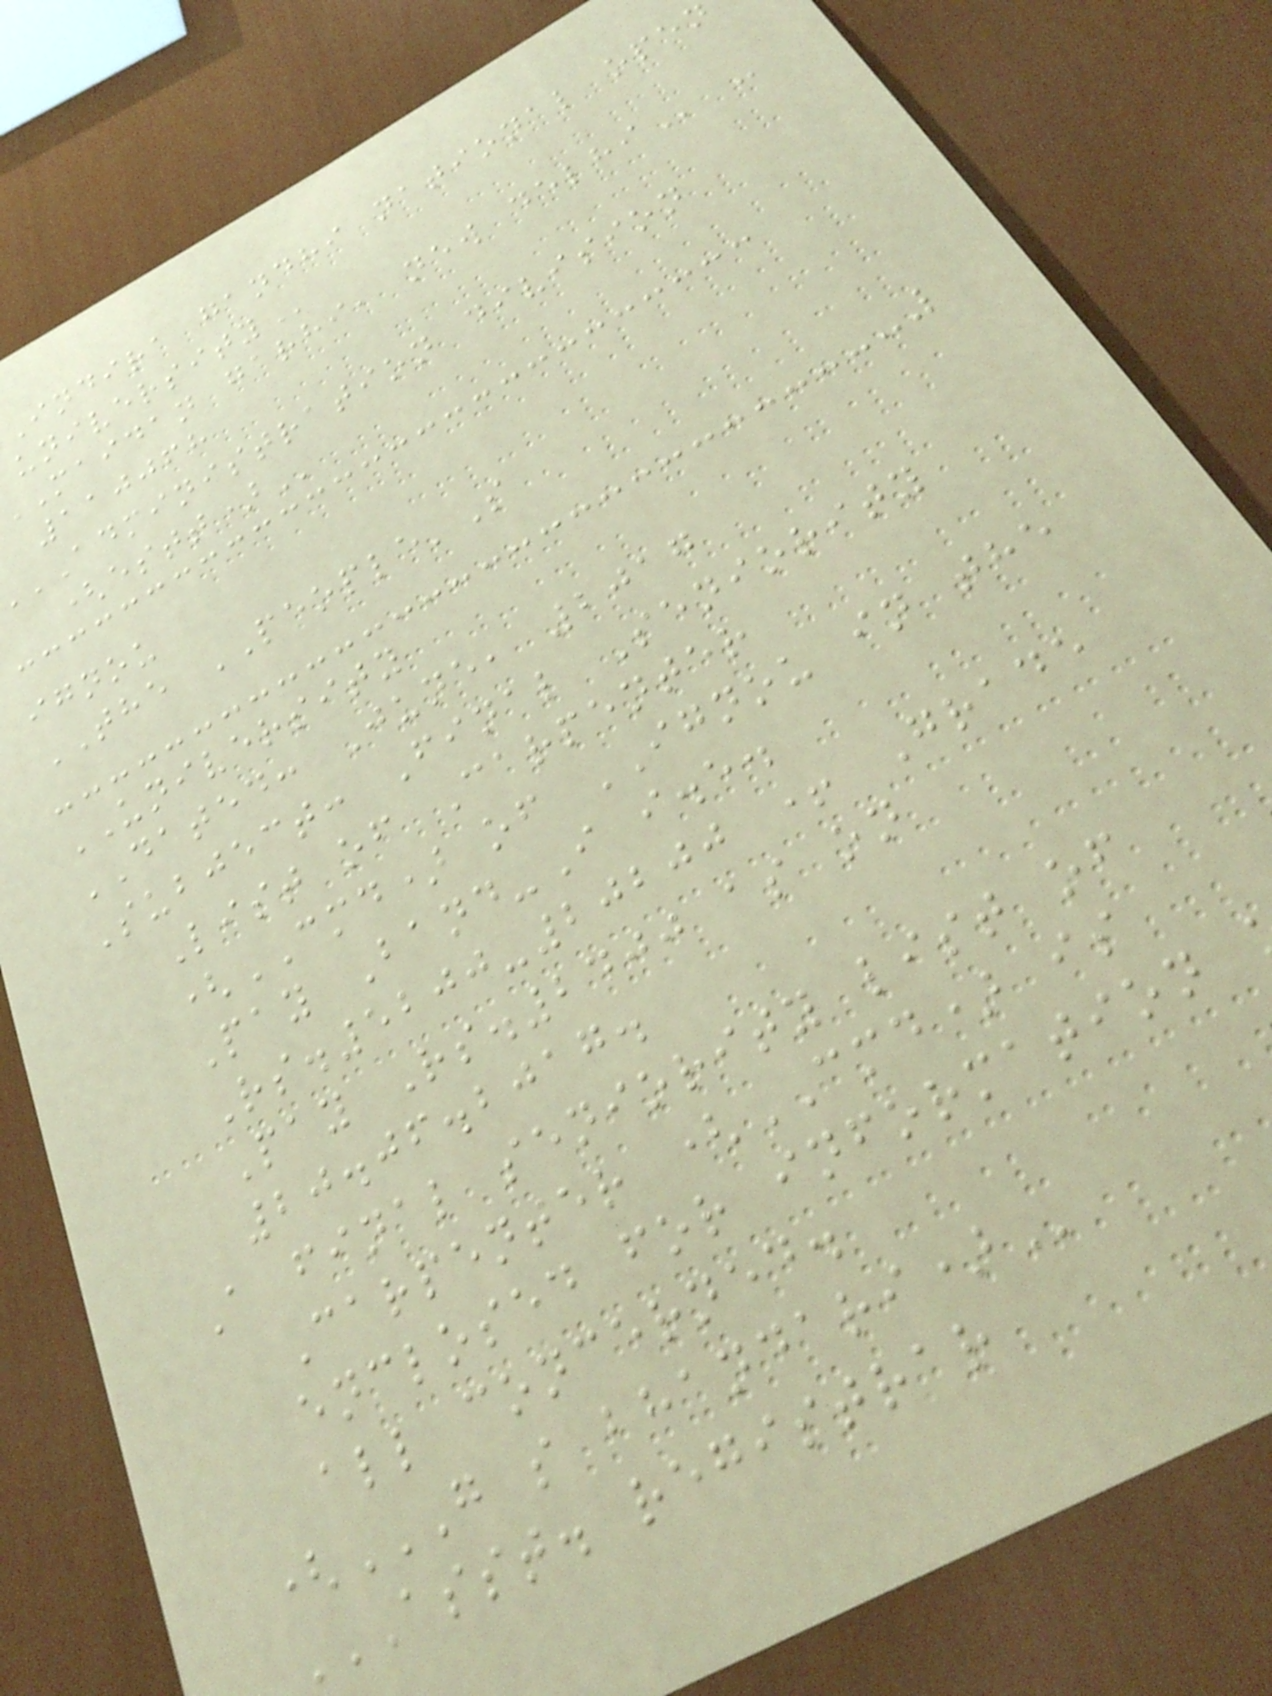indira gandhi national open
maidan garhi, new
110068
ADMINISTRATION division
ignou
THE PEOPLE'S
UNIVERSITY
DATED: June, 2017
Subject: Final Seniority
List of Carpenter
(CMD) of IGNOU in the
Pay Band-I i.e.
Rs.5200-20200 + Grade
Pay Rs.2400 as on
20.06.2017.
A final seniority list of
Carpenter (CMD) is
enclosed for information
all concerned.
(G S BHANDARI)
ASST. REGISTRAR
